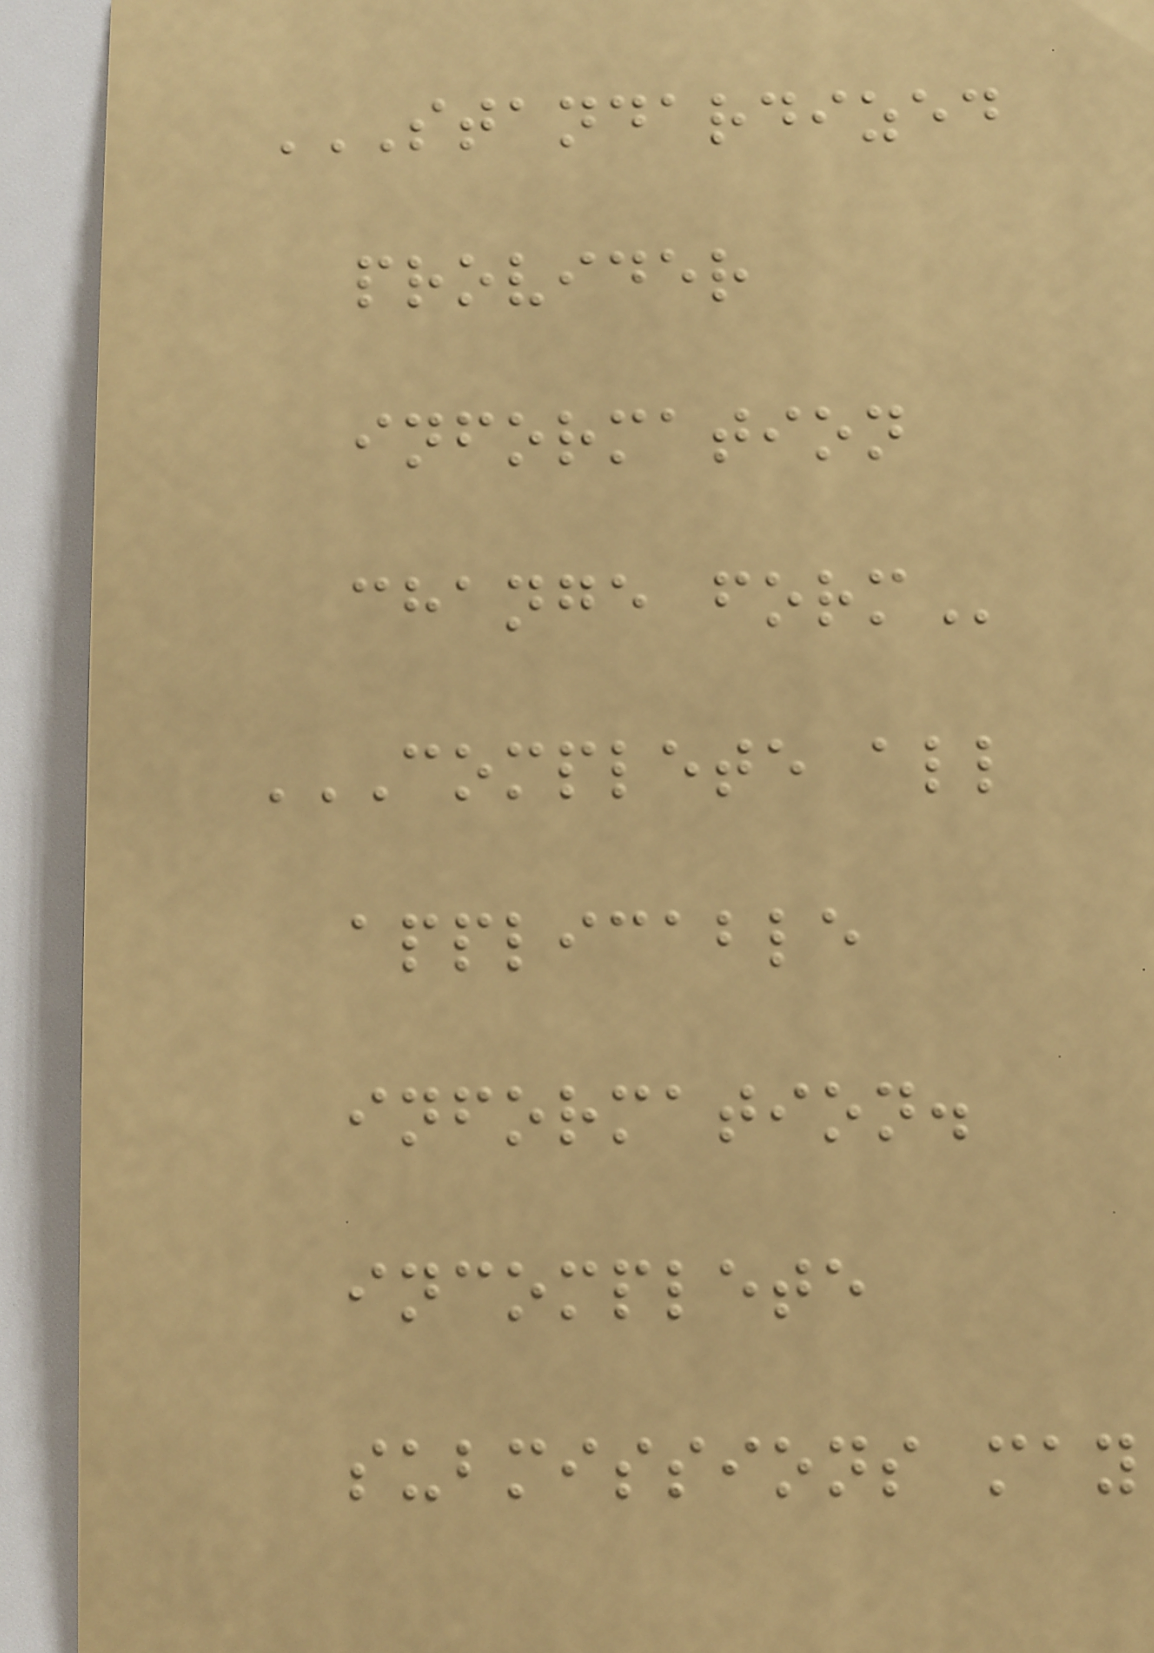STANDARDIZED
PROVIDER
INFORMATION
CHANGE FORM
COMPLETE ALL
APPLICABLE
INFORMATION.
INCOMPLETE
SUBMISSIONS MAY
